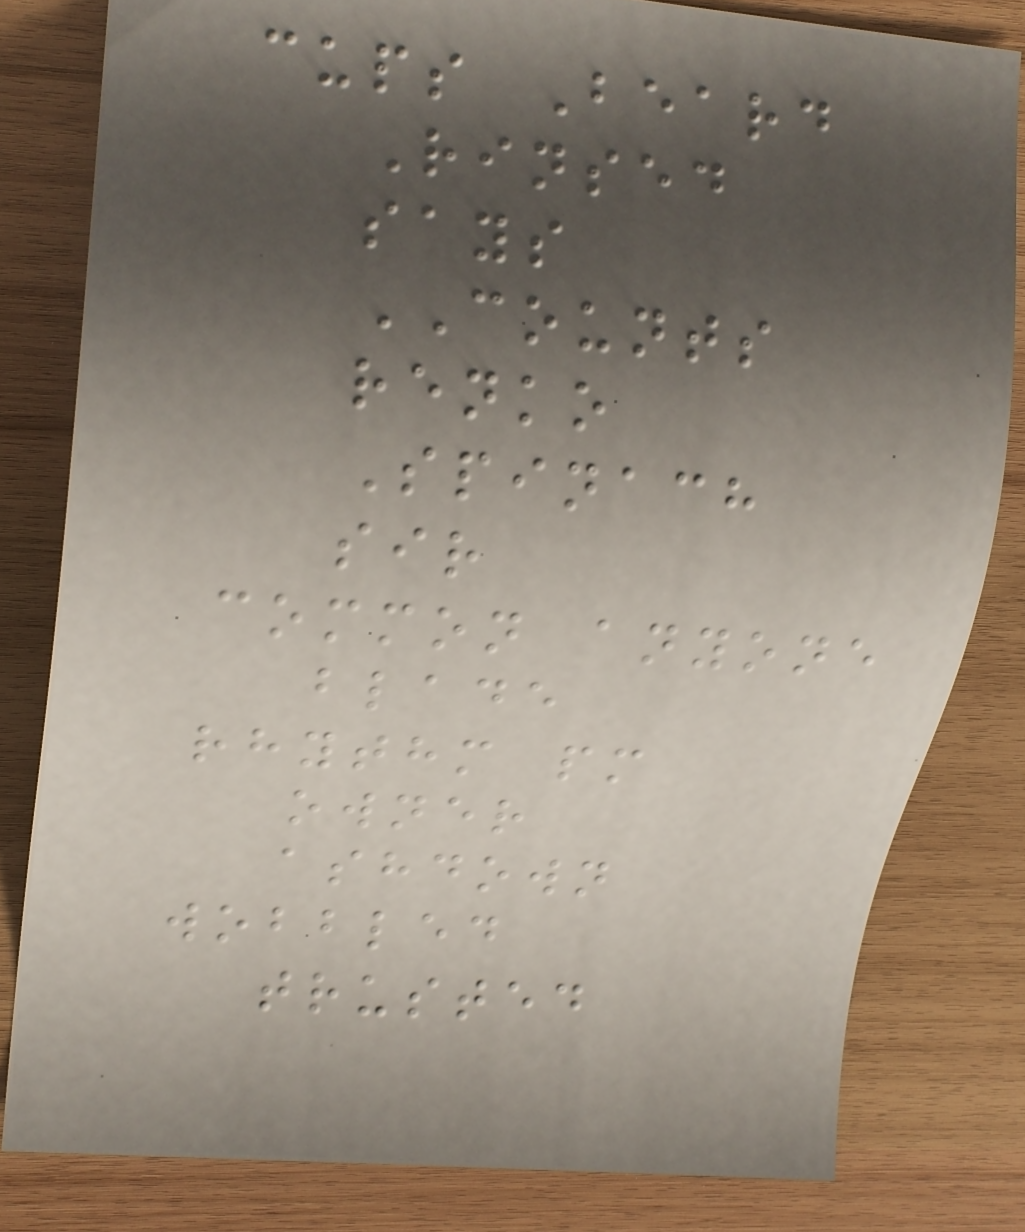cups Beard
Rinsed
says
COUNTS
renko
Spinach
sir
common anyone
blade
rhythm pm
owner
ashdown
wobbled
trusted
